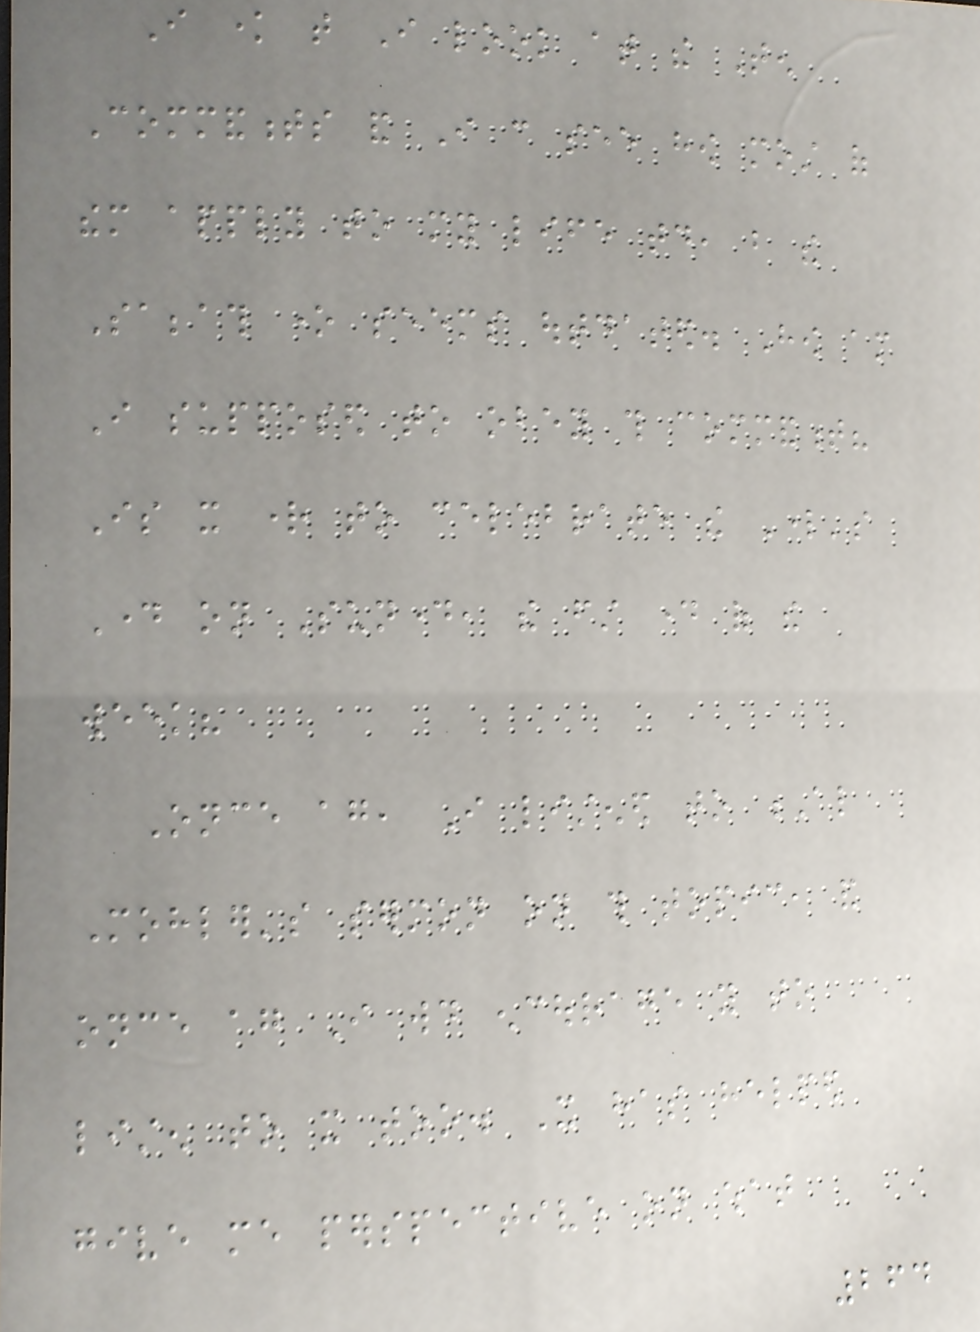I know that I look at the Ten
Commandments and I can see how most of
them apply to my life today, but the
Sabbath one seems outdated. How am
I supposed to obey this commandment?
Is it right to celebrate the Lord's
Day on Sunday, the first day of the
week?
Once again, I listened to Al
Mohler's sermon on this topic, and
once again I would encourage you to
listen to it too. It has helped
give me perspective on what
264
